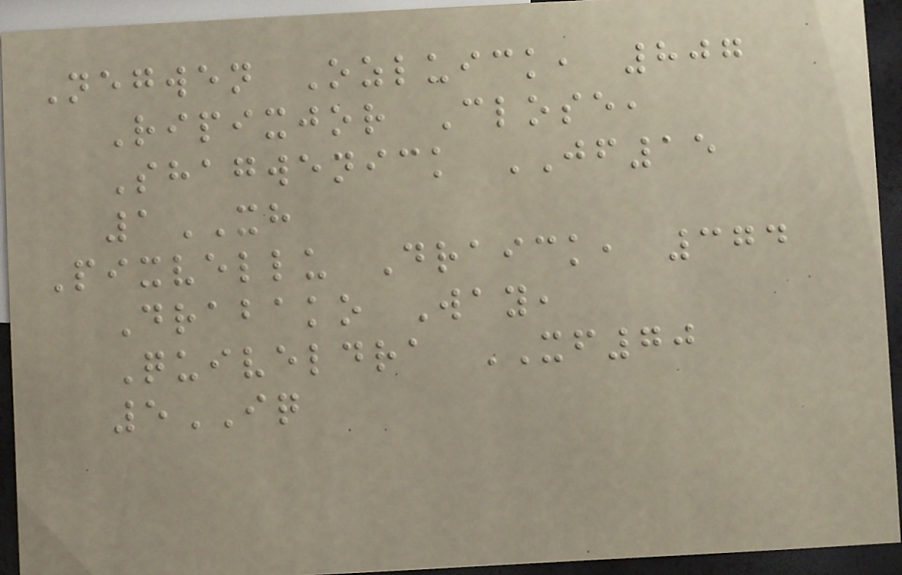Negwen Ozluick, 807
Ripixjor Close,
Shagwenick JF15
1XH
Pixvellu Draick, 374
Drabako Way,
Quiveldra XF70
5IQ
